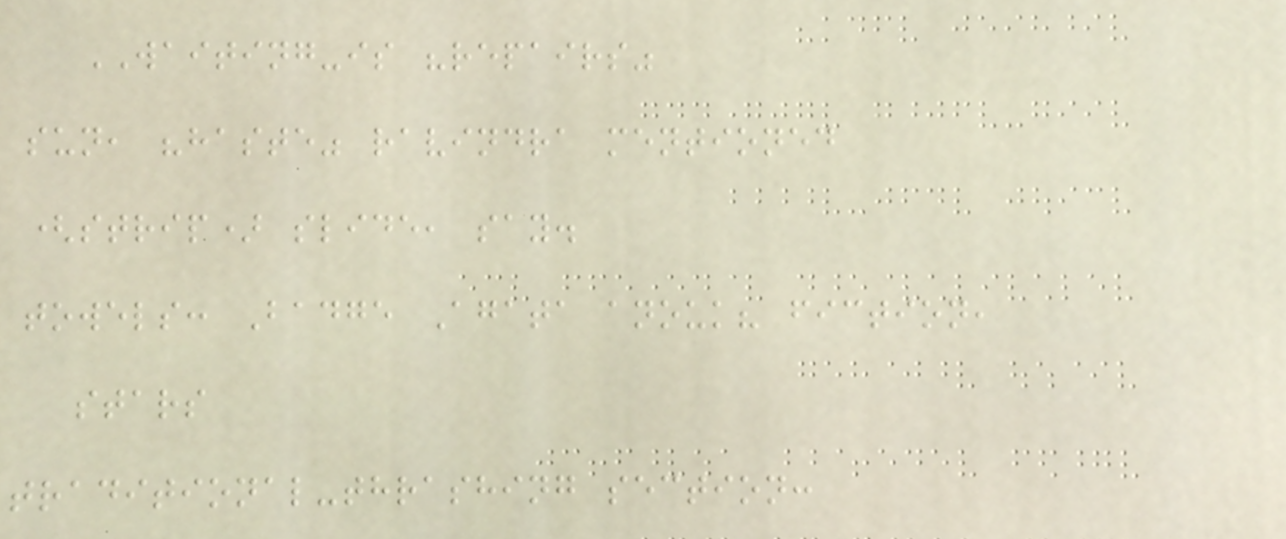WAITING-is "repairs"
sun, "haste" ravindra mentioned
(strip) slide, say.
towels: Badge Agata anouk? fiction,
stars
traditional-thrashing section:
